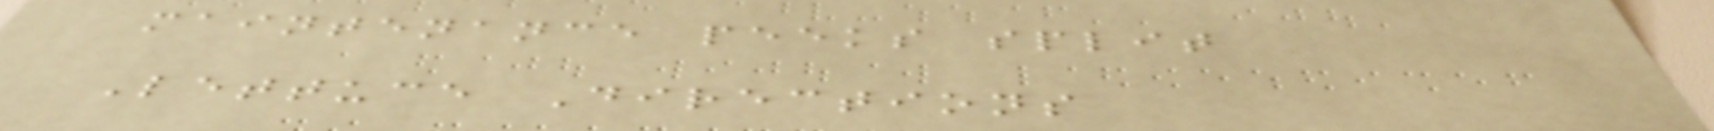maintenance peeks split
Lettuce Directions
